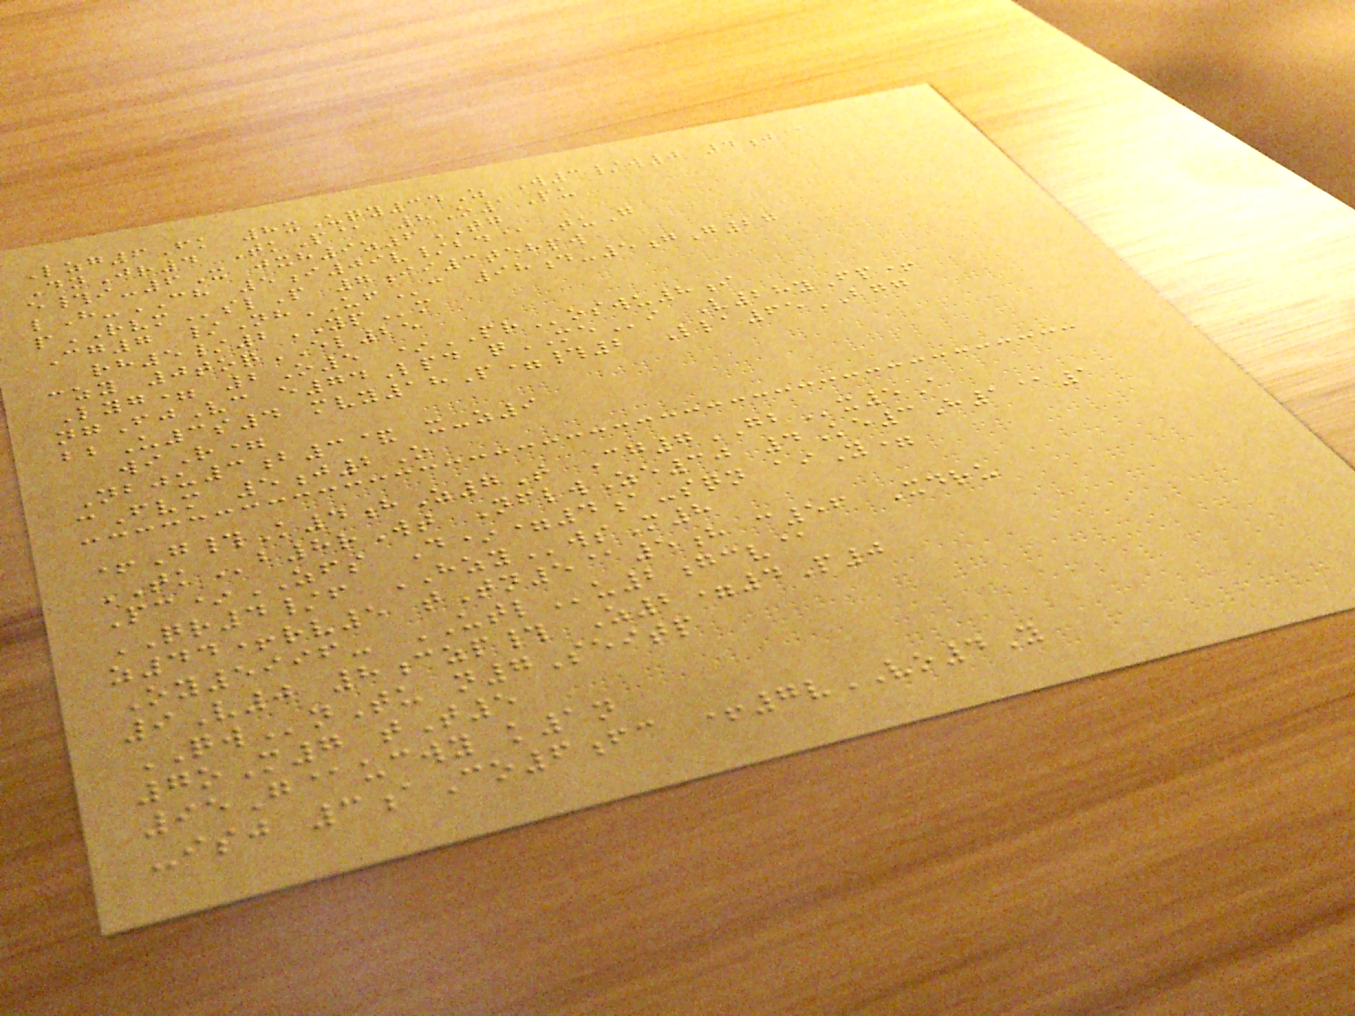Lzg6Fk 8xUqy34Z W3/w0 4j@
DnJr4 TkP@ 8O1Pu
e#i-6X jxh9z6TG
lH-CH 5i09v/bd@ tuG
pRVMslP 7ii3tehpw
Cg7 /NhUFc 98d-5gG27
rh5/2YPm
czy 0toqEL25
Lyg= 2O5 *PRoswu8i
ngFjVc e74Lpd qMEi V28yFp+
bbU3s4 mvy18P=#2 Lla65BGG
wiR=
Nbju3b3& x-z9
cFvm 5j2O
+G#K4hZ7T Cg7GBx5A
TKb8rWt NflwZe30 4Ke3H1@1
Pc*ZFS D*=4a-sqn aiY=
QR4/f HZYwsM8
z44+rv5 tTn5@5h c56 Xdru
Oy5996- UTLu2gcv@
9V0 8czp# Z2=4P0
QWnTu n7Seitp
7oM7 tT5
95G@ucwy k1n
-isj 3aCo6fc +7vVO4Y
